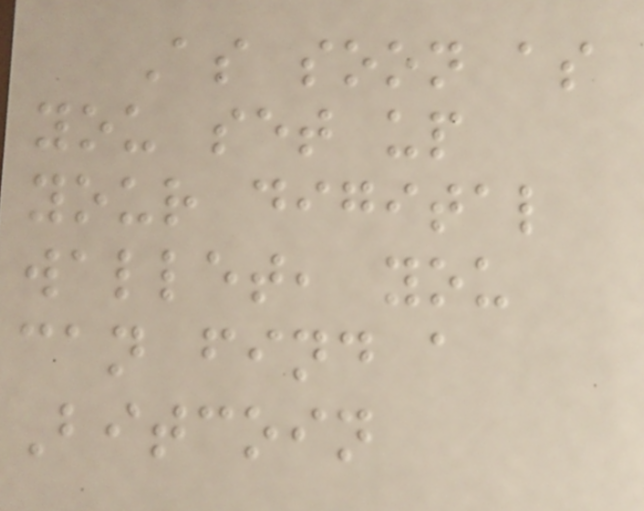As soon as
you set up
your digital
wallet, you
can find a
Bitcoin
